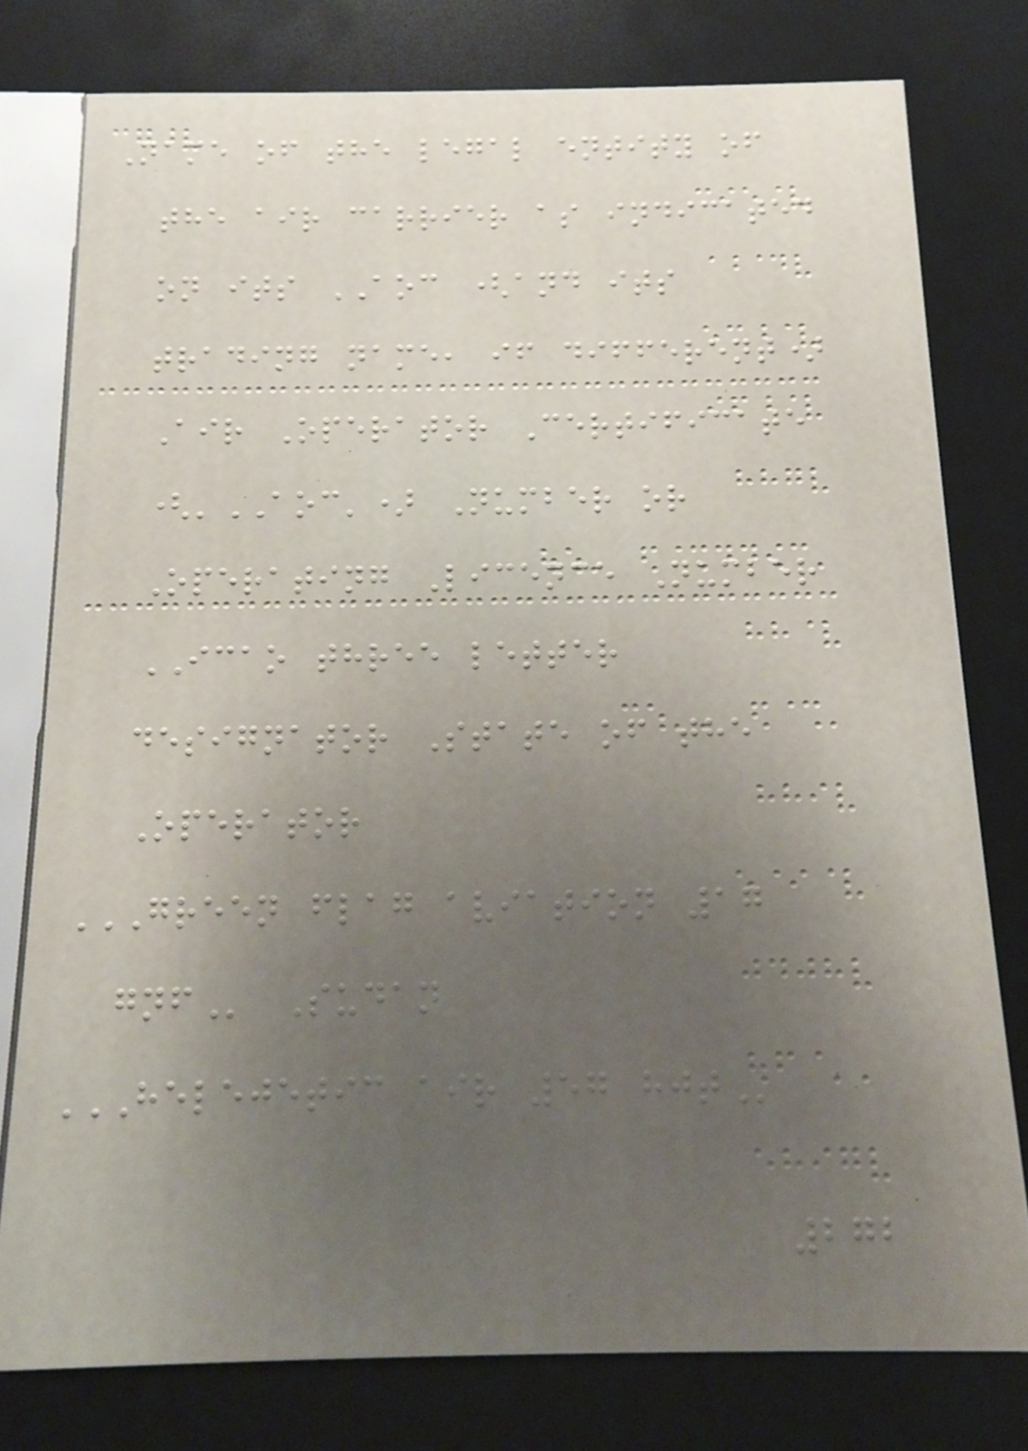Name of the legal entity of
the air carrier as indicated
on its AOC (and its
trading name, if different)
Air Operator Certificate
('AOC') Number or
Operating Licence Number
ICAO three letter
designator State of the
Operator
GREEN FLAG AVIATION 17
GNF Sudan
HELEJETIC AIR 57 HJT
272
